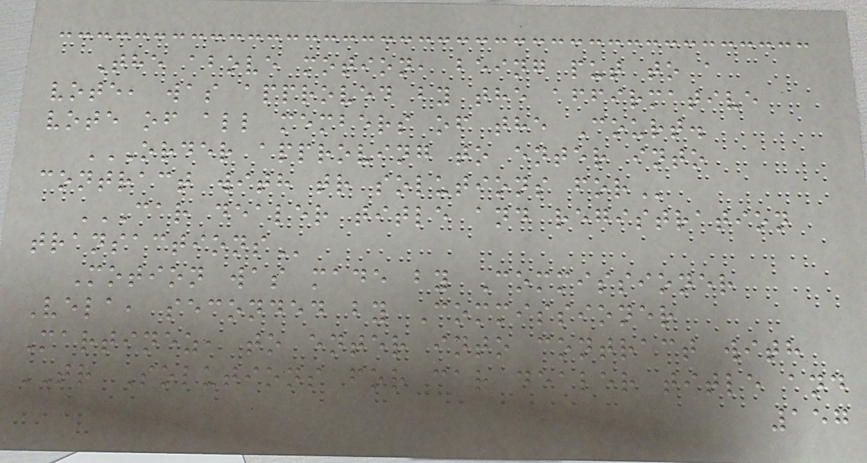The above motion, being put to a
vote, was approved by the affirmative
vote of all members of the Court.
ORDER APPROVING TO ENTER INTO
CONTRACT WITH TR SOLUTIONS FOR
CAR DEALER TITLE AND REGISTRATION
TRANSACTIONS
Motion was made by Commissioner
Vela, seconded by Commissioner
Martinez, to enter into contract with
TR Solutions for car dealer title and
157
